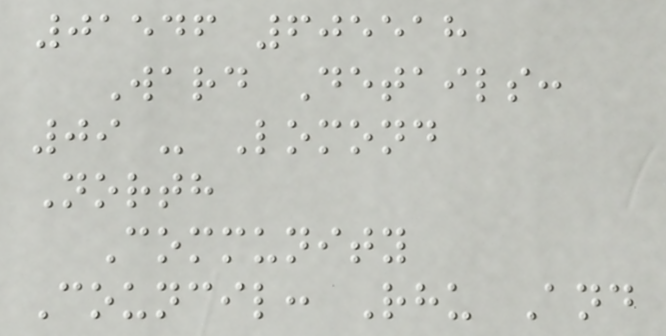01546 605518
Ward Details:
09 - Lomond
North
Community
Council: Rhu And
